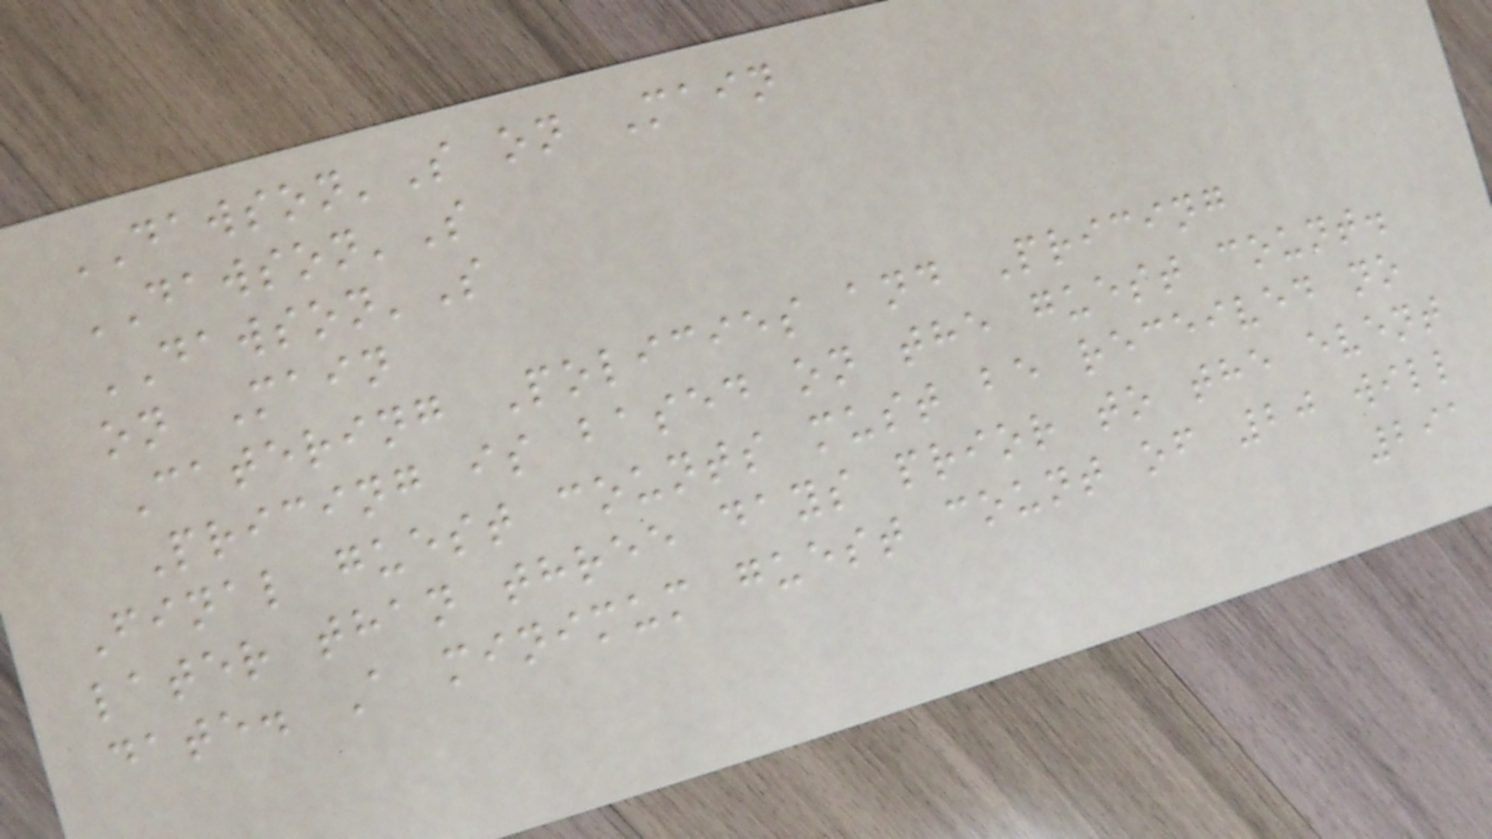DAWSON'S on Main
DAWSON'S
DAWSON'S
on Main
Catering Policies and Pricing
Pricing is based on the guest count.
Final guest counts must be received no
later than three days prior to the event
date. A minimum guest count of 20 will
291
